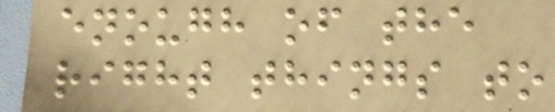enough of the
right things to
